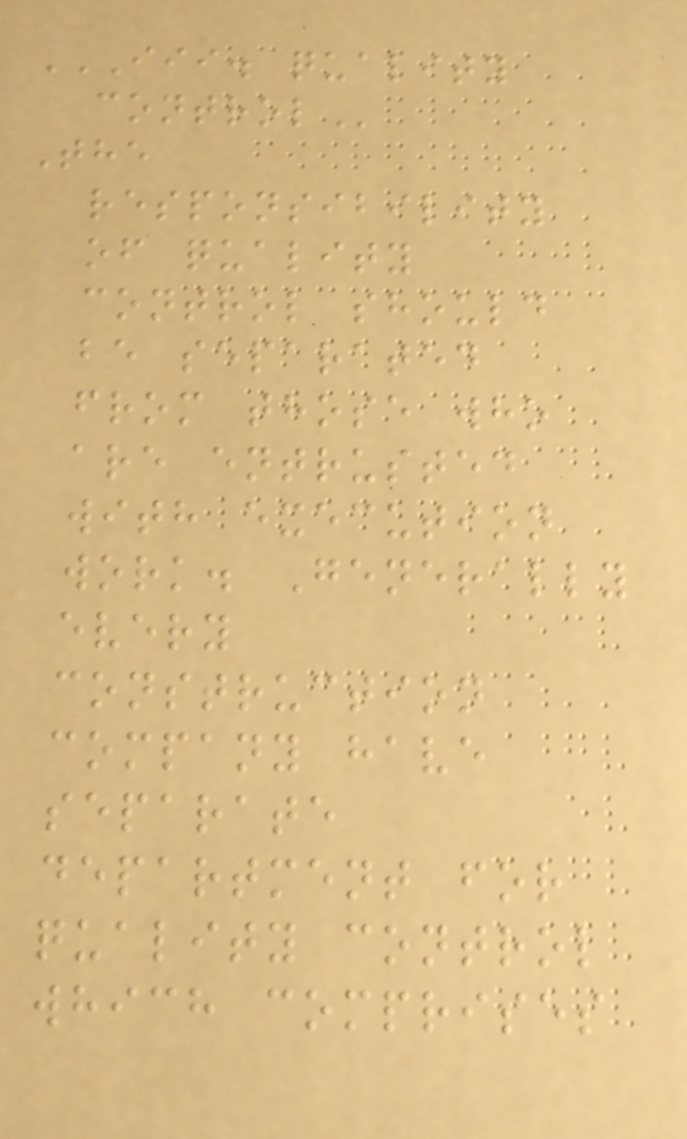III. QUALITY
CONTROL
The
responsibility
of quality
control should
be separated
from those who
are entrusted
with execution
work. Generally
every
construction
company have
separate
department for
quality control
which comprises
